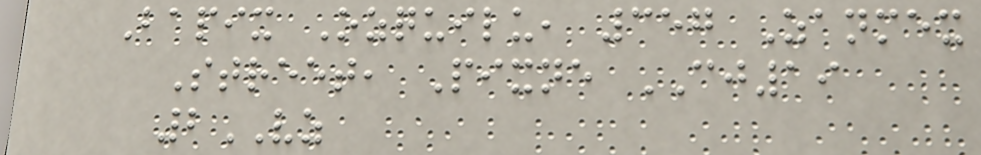Bapix Ozquilu, 357 Zanmex
Street, Pixne CJ19
2VZ
